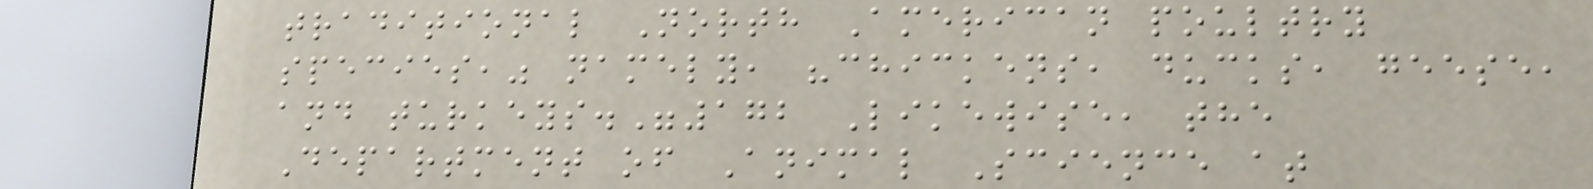traditional North American poultry
species," namely, "chickens, ducks, geese,
and turkeys."172 Likewise, the
Department of Animal Science at
